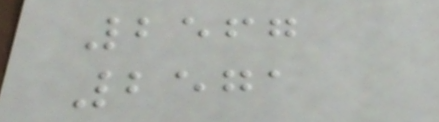2567
2571
